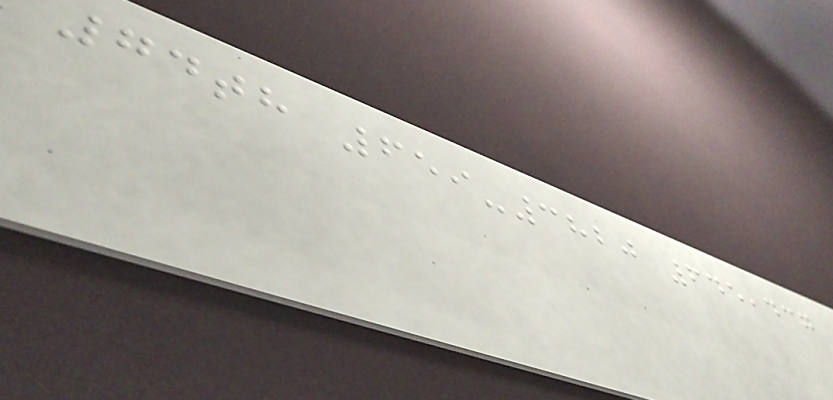74th 659-3820 645,437
